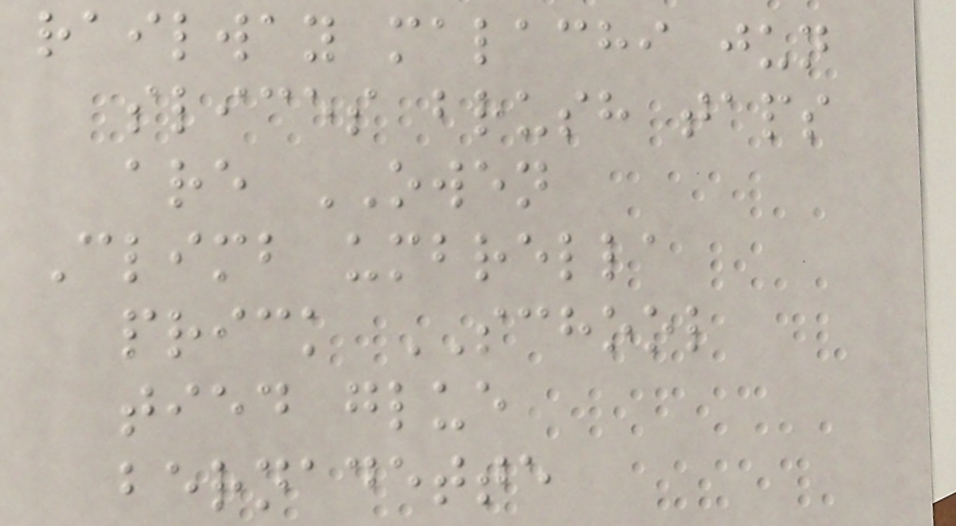railway malachi jun
slices brush taps
are OWEN
Climb umbrella
prick SCHOOL
tied glue
bernadette
